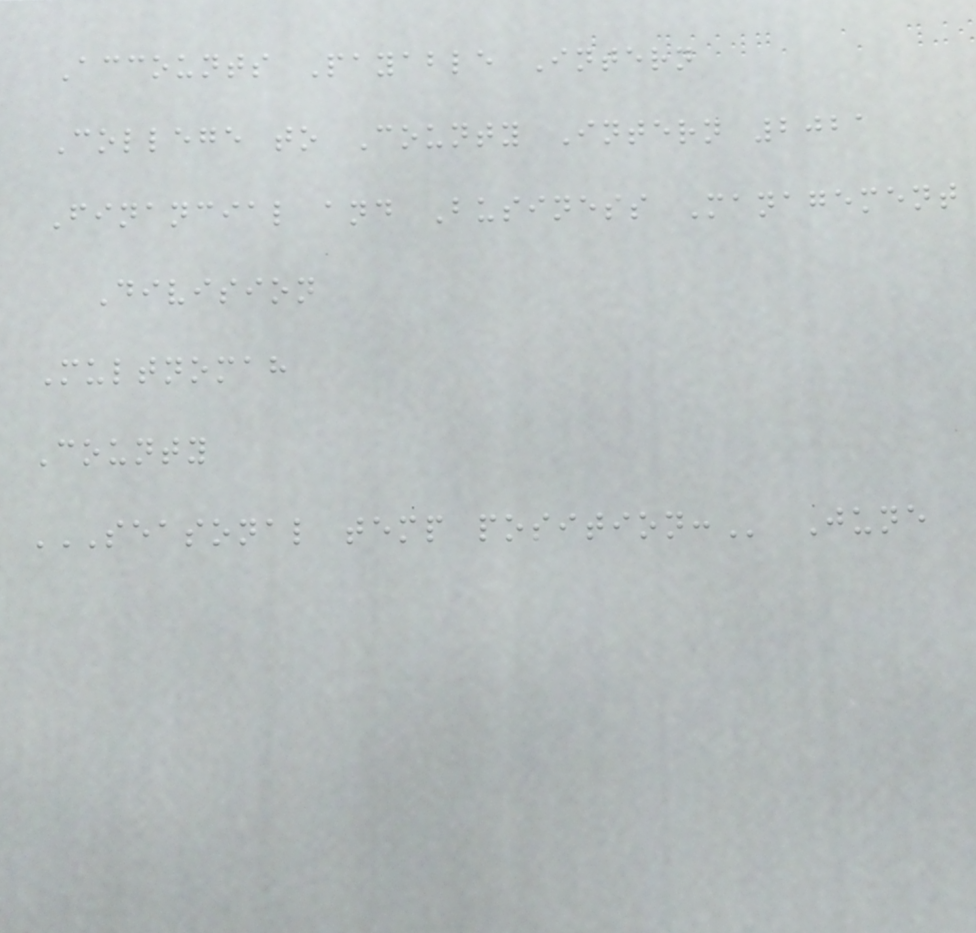Accounts Payable Intern
College to County Intern 2021
Financial and Business Management
Division
Multnomah
County
SEASONAL TEMP POSITION: June
